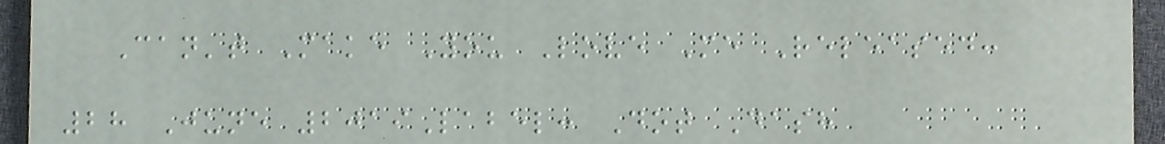Can't Make You Love Me Released:
28 June 2019Label: Dot Dash
